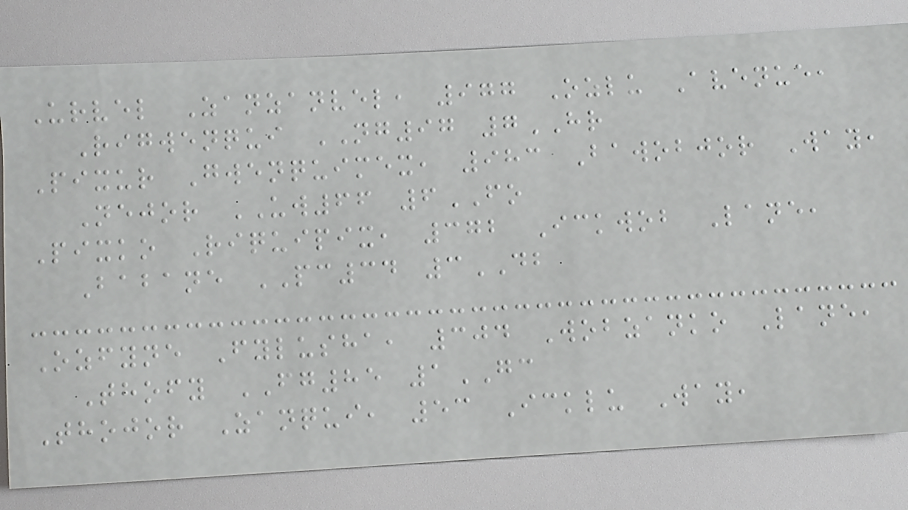Urvel Zanzanvel, 977 Ozlu Avenue,
Rigwenqui NG97 7HR
Pixur Gwenquimex, 983 Bawobjor Way,
Nejor UW66 6FO
Pixko Riquipix, 372 Ickwob Lane,
Babane PC34 3DB
Ozfyne Fylusha, 304 Wobzanko Lane,
Thofy FG85 1GC
Thojor Zanqui, 53 Icklu Way,
